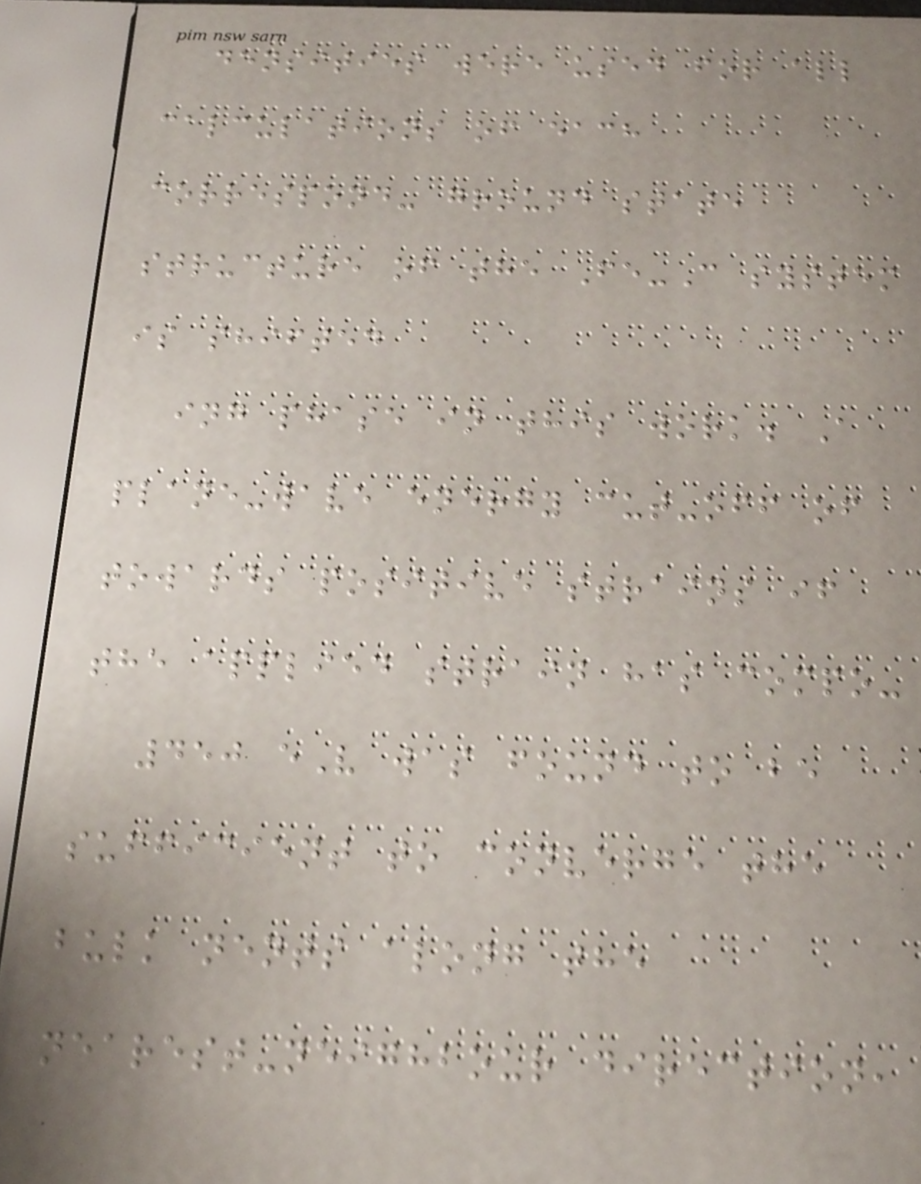densities were used for all
calculations of each
correspond- ground state
structure of the Fe-C system
is shifted
ing phase in this work. A
plane-wave energy cut-off of
towards positive strains if
the applied strain has compo-
450 eV was found to be
sufficient to converge the
bulk nents along the
nearest-neighbour direction,
